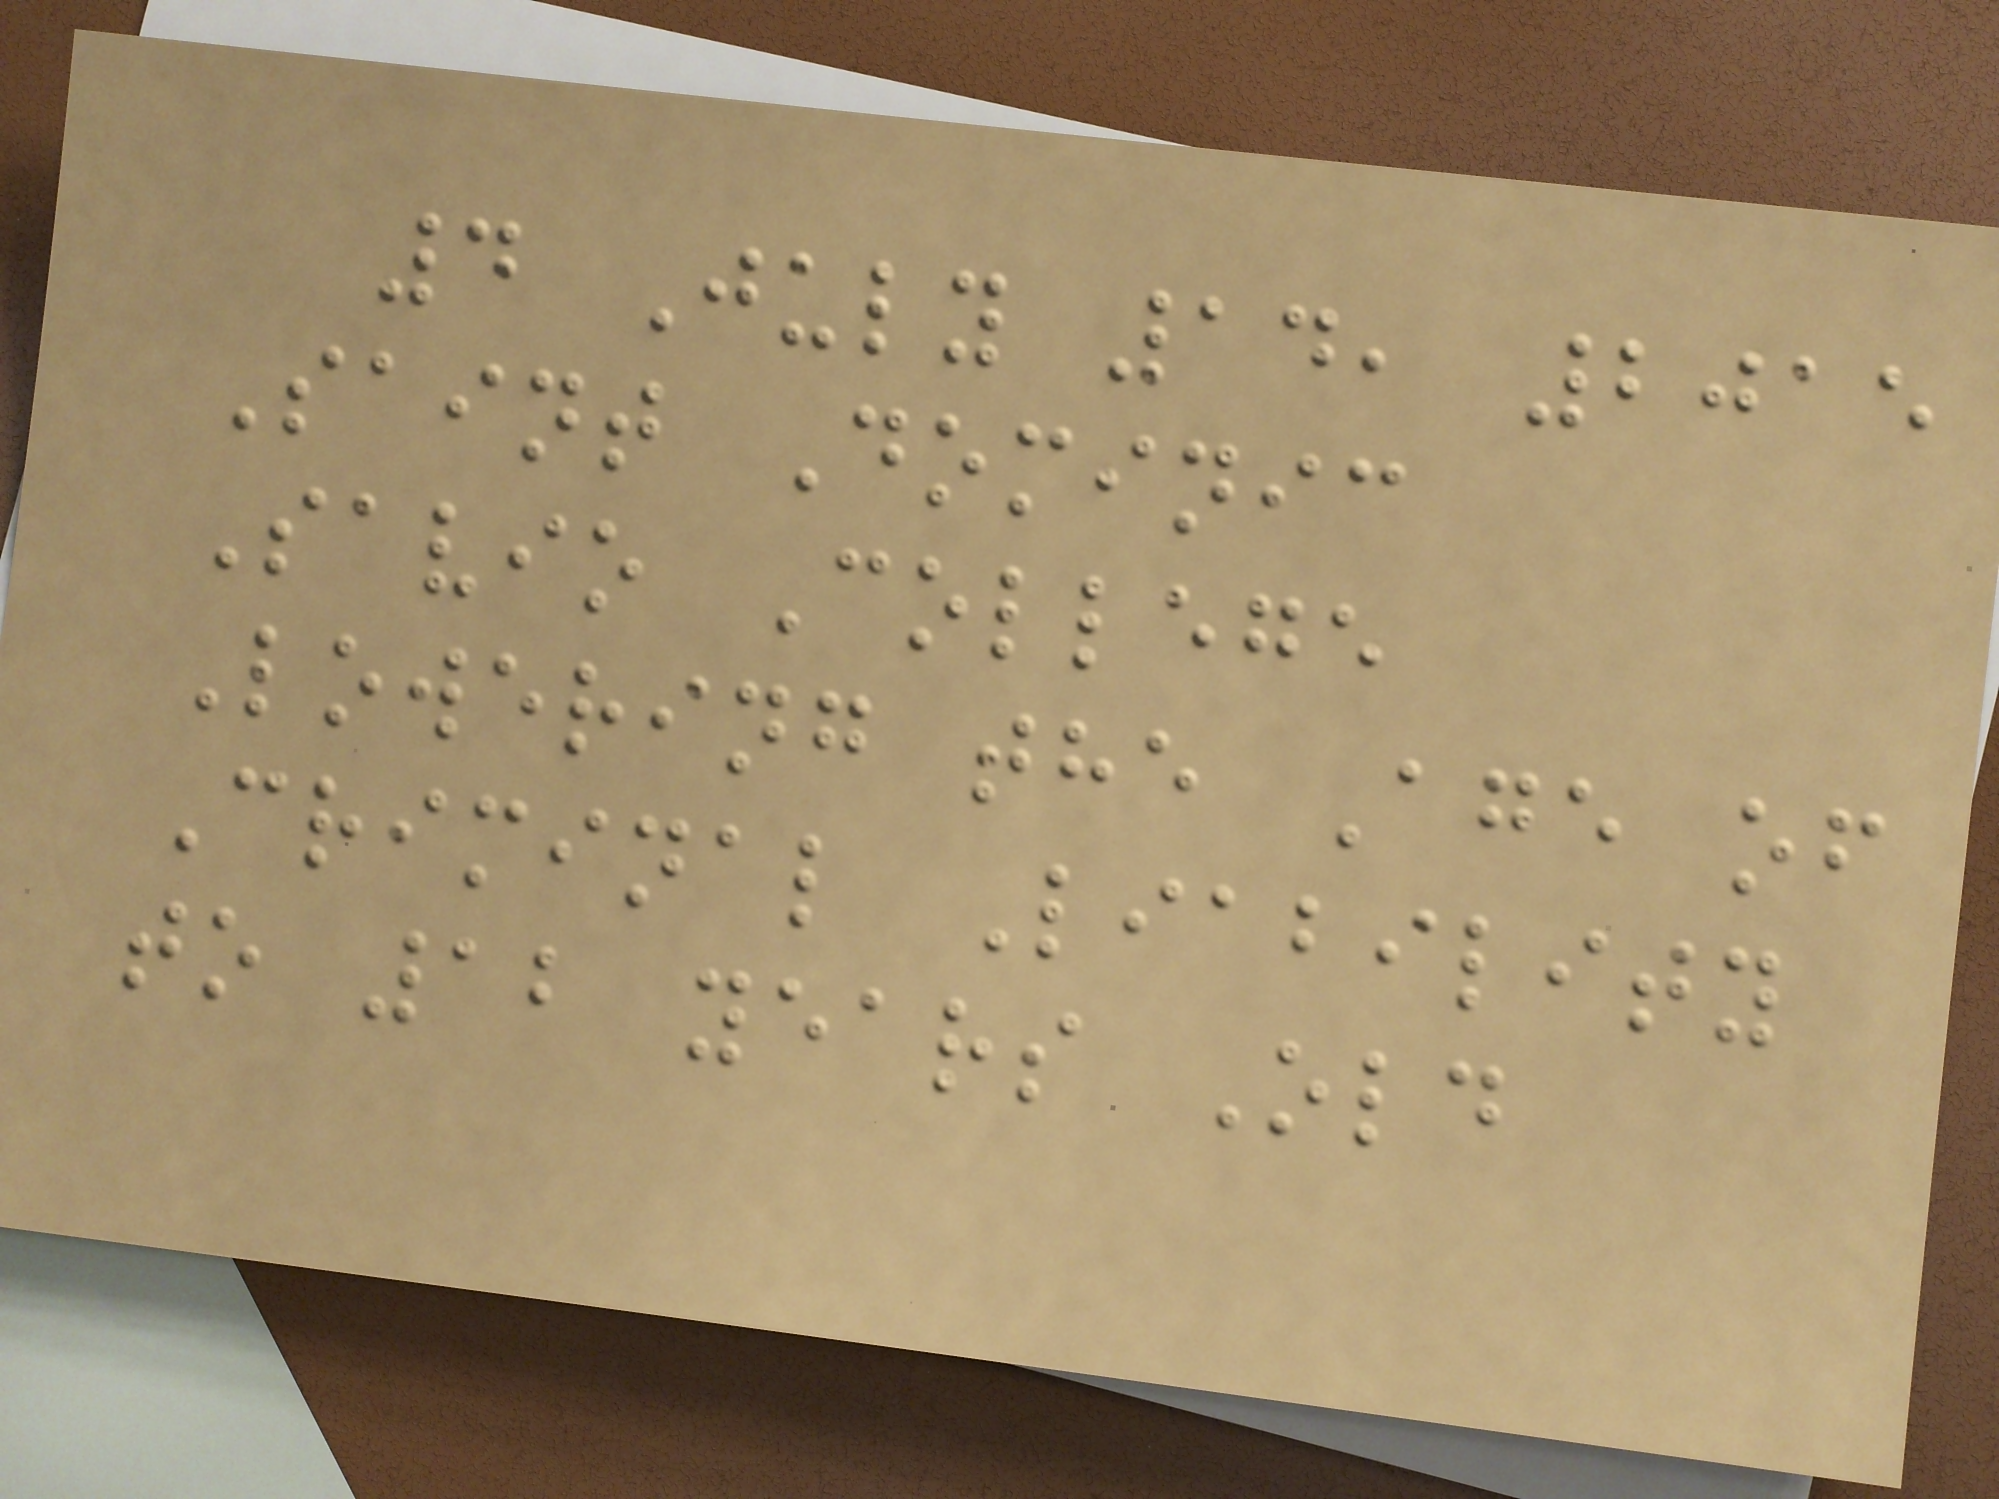4 July 14, 2015
Saint Dominic
Savio College
Lowering the Age of
Criminal Liability
to 12 years Old
